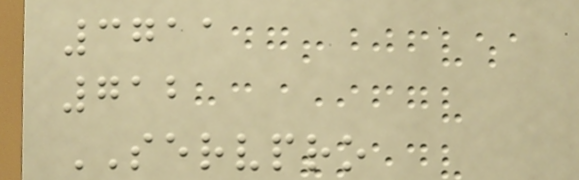3711
712
SERVPRO
